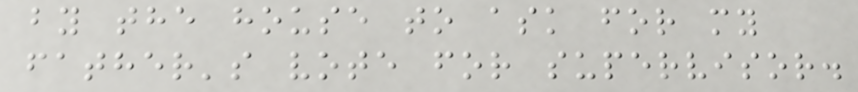by the house to ask for my
father's vote for supervisor.
